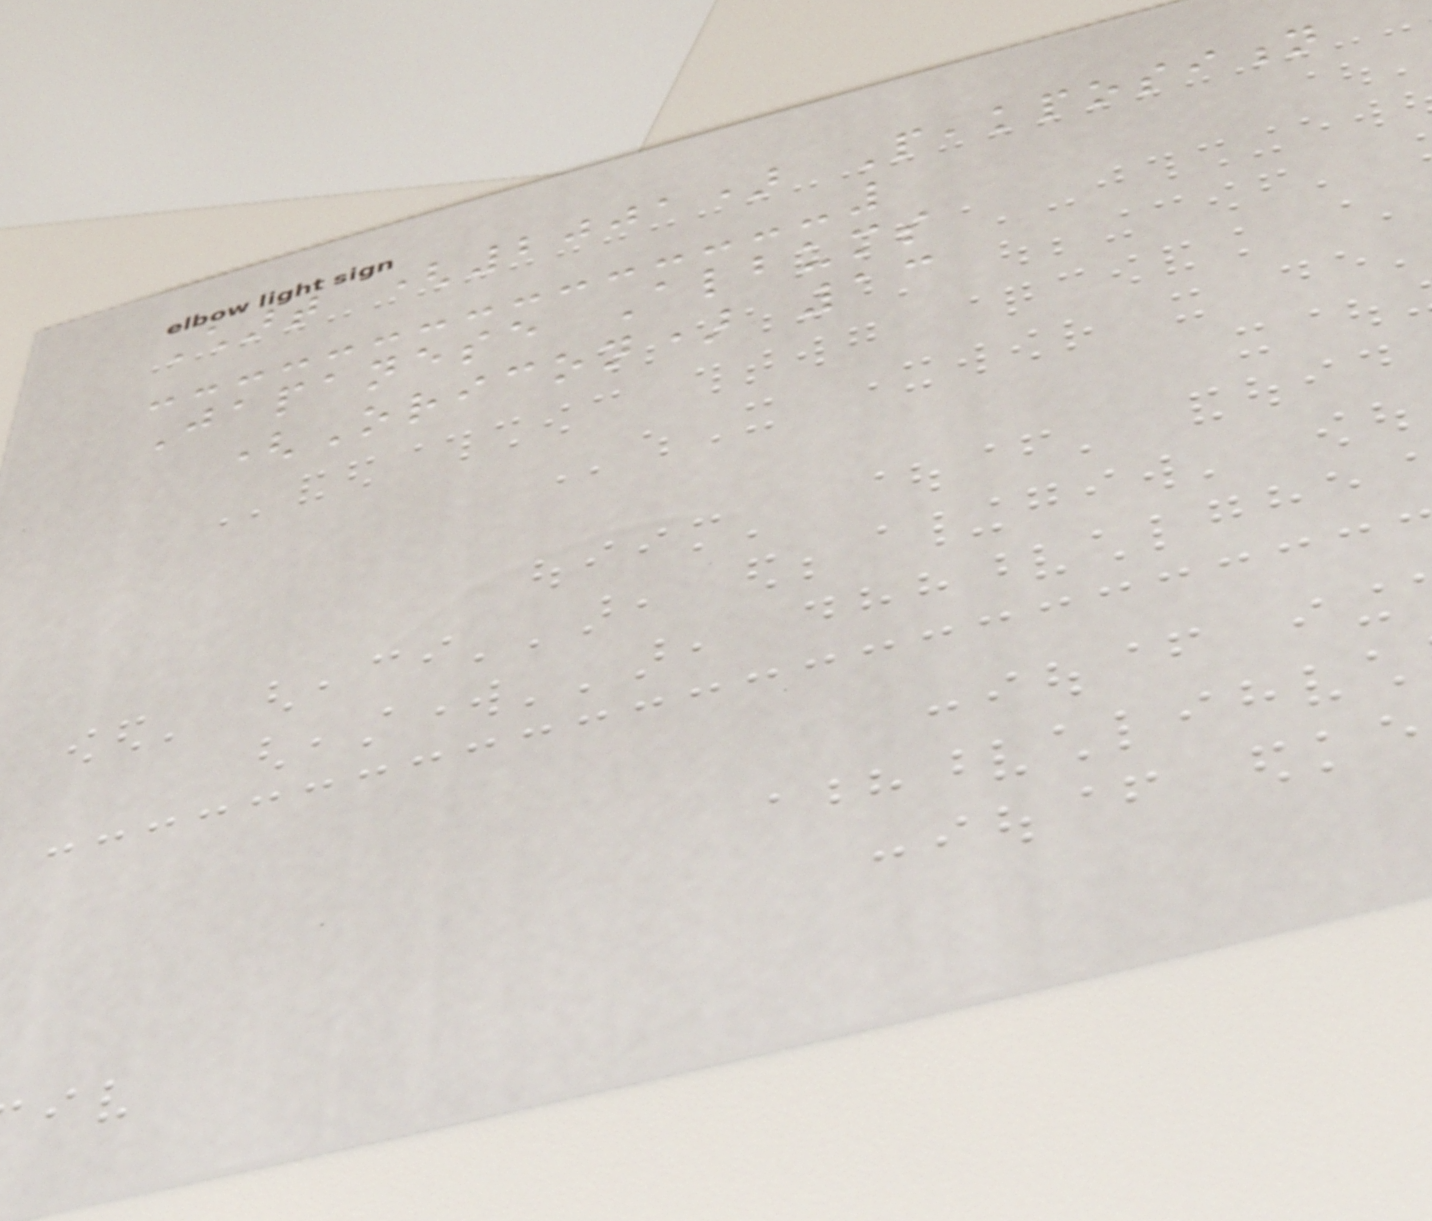Chart (2001) Peakposition
Japanese Albums
(Oricon) 13
